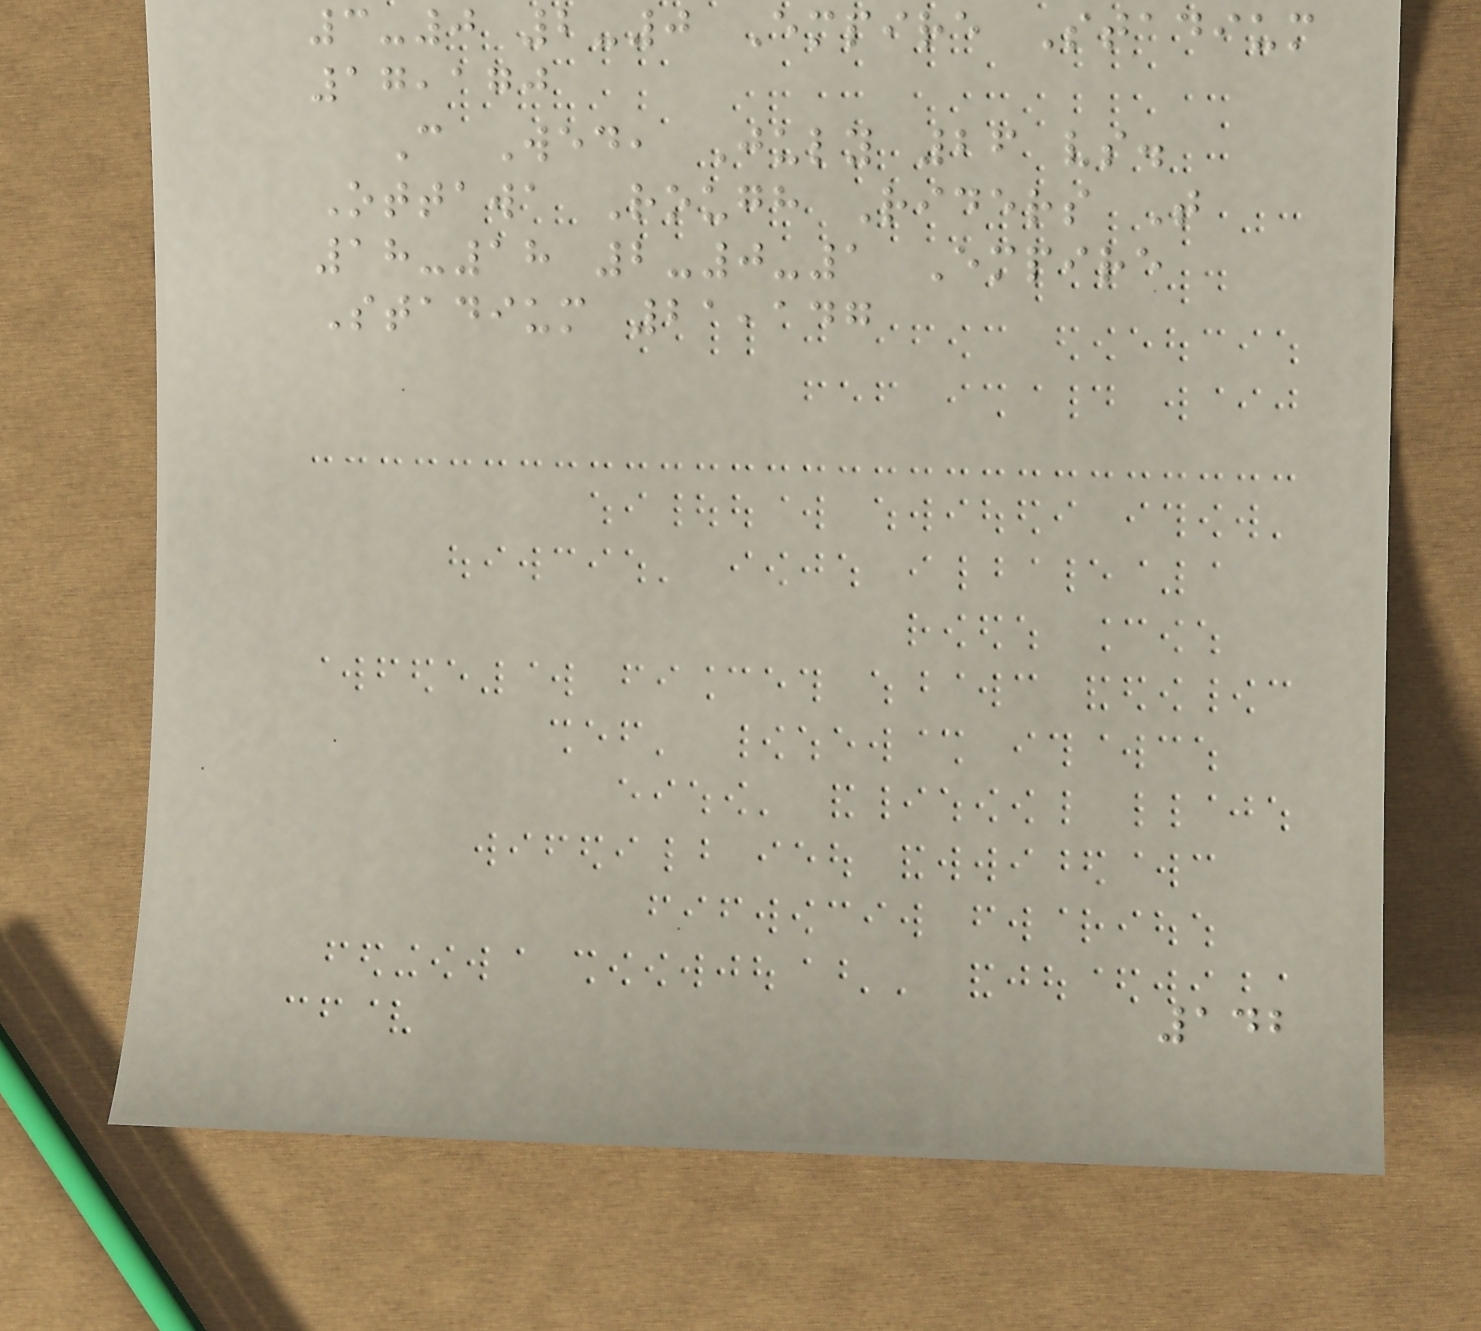3-0 2-0 Empire Stadium
17,170
C Wed, July 26 vs.
Ottawa Rough Riders T
18-18 2-0-1 Empire
Stadium 21,147
142
